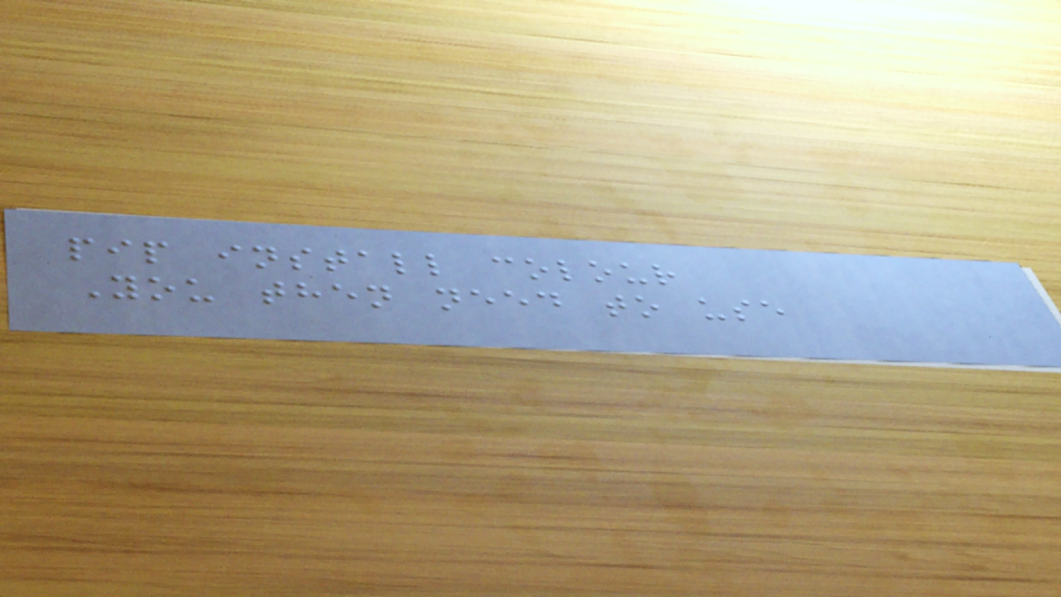pip install colour
You then need to use
